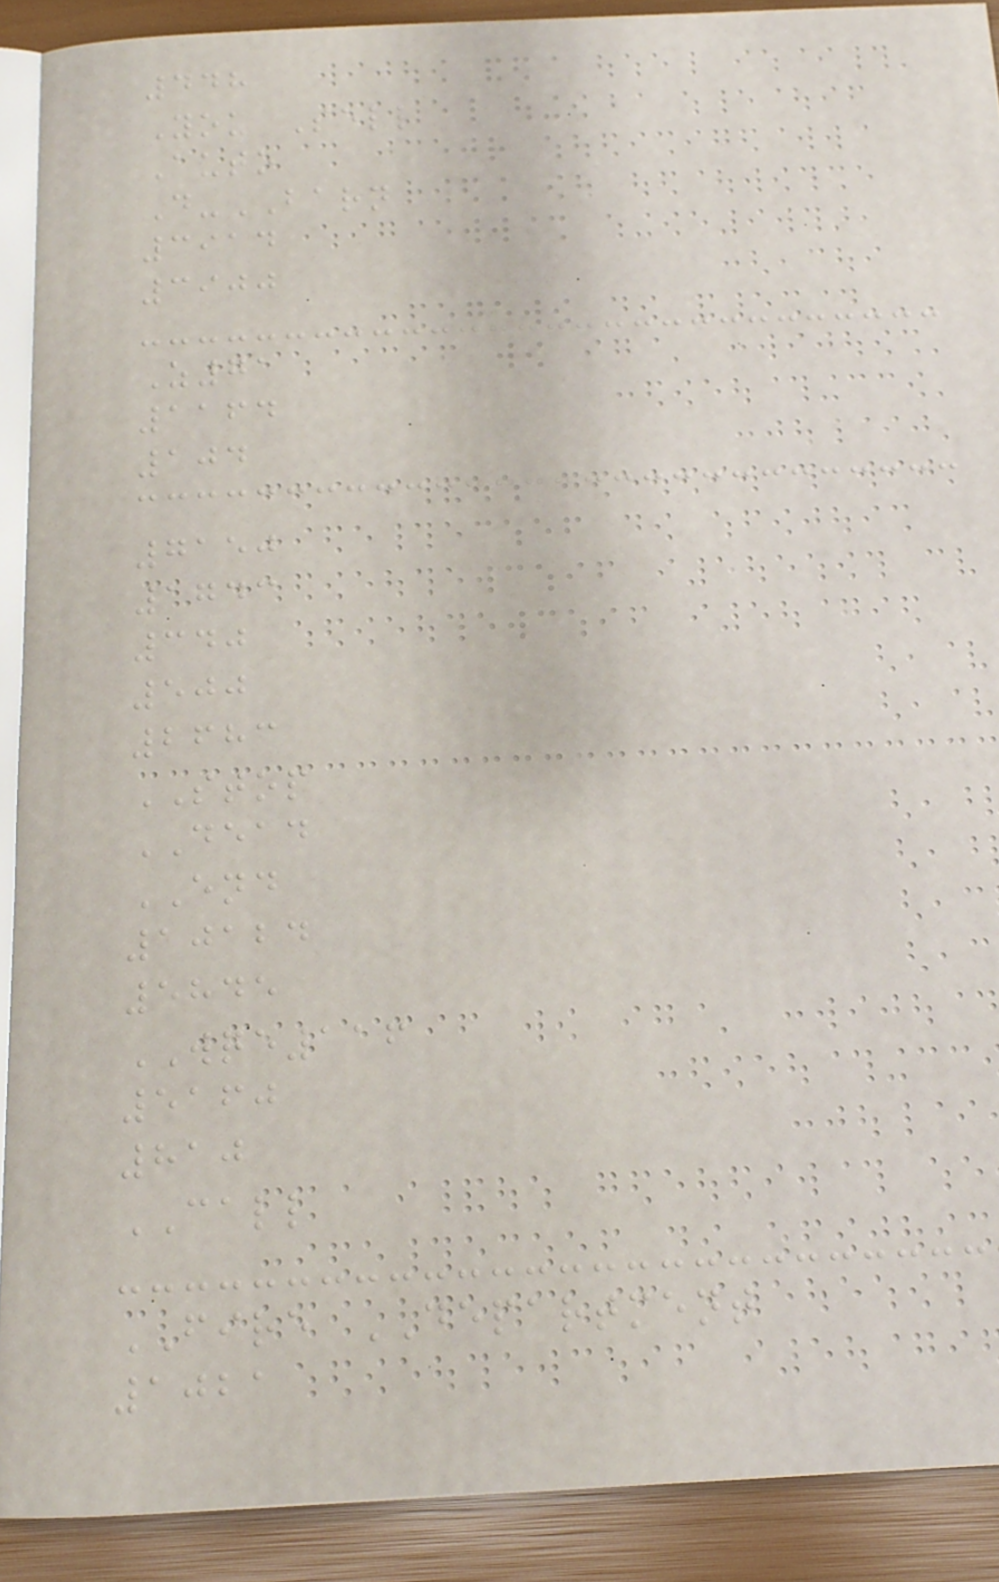448
You Sell
Auto
D-BARN
3914
3900
Z71
1164
104
7150
1743
340
500
2683
STOP
DEAD
END
10124
5845
WQE116
5160
810
CALL
FIRE DEPARTMENT
1021
